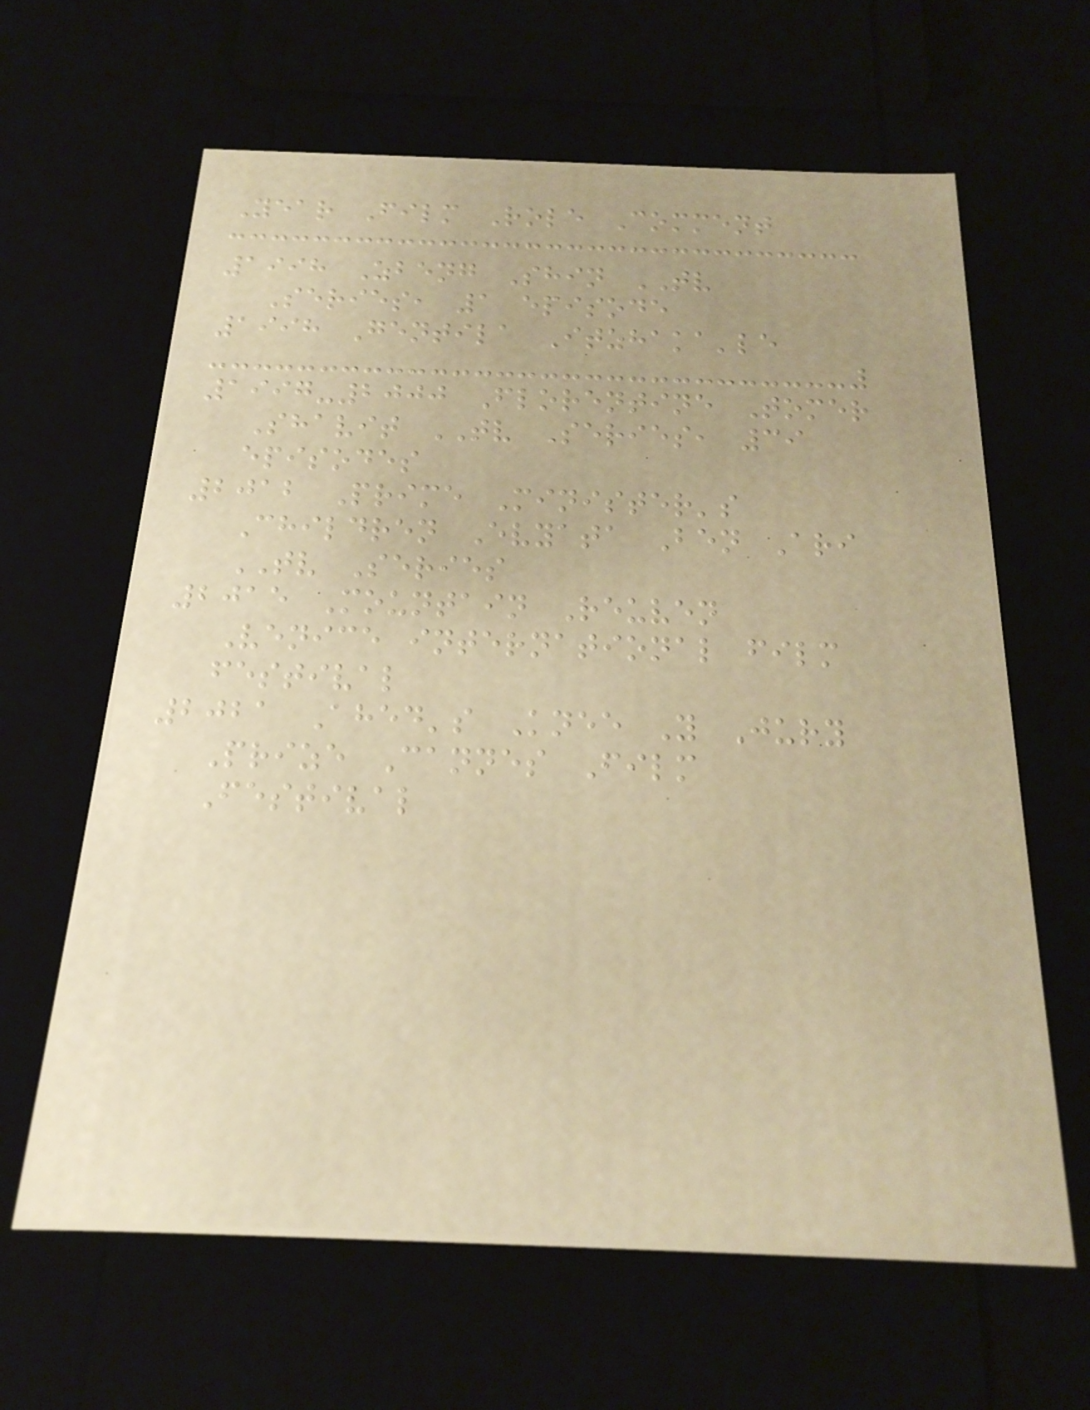Year Film Role Comment
1998 Zbeng Shin TV
Series, 1 episode
1998 Gentila Itzhaka'le
1997-2000 Florentine Tomer
Shavit TV Series, 39
episodes
2012 Prime Minister's
Children Evyata Ben Ari
TV Series
2015 Mountain Reuven
Venice international film
festival
2021 Ahed's Knee Y Jury
Prize Cannes Film
Festival
